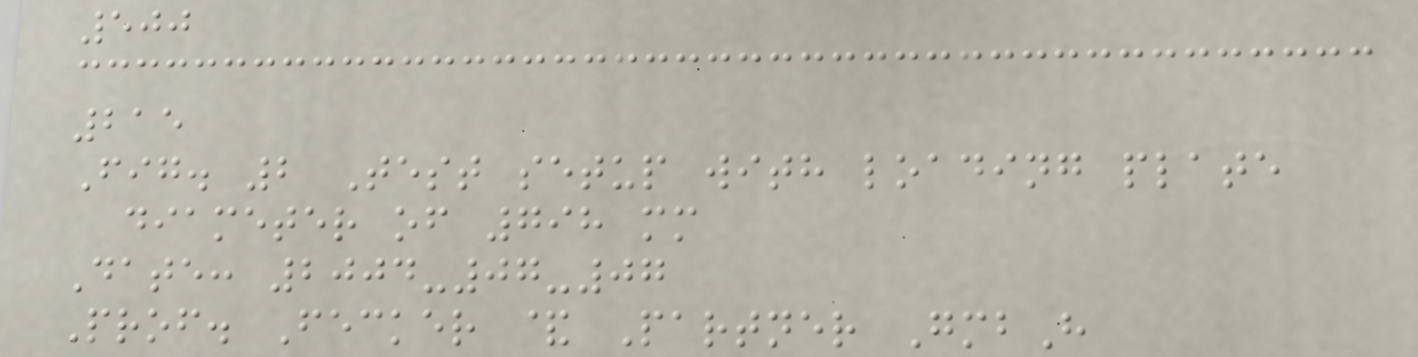500
215
Fig. 2 Test setup with loading plate
diameter of 798 mm
Date: 2004-07-07
Prof. Fecker & Partner GmbH
